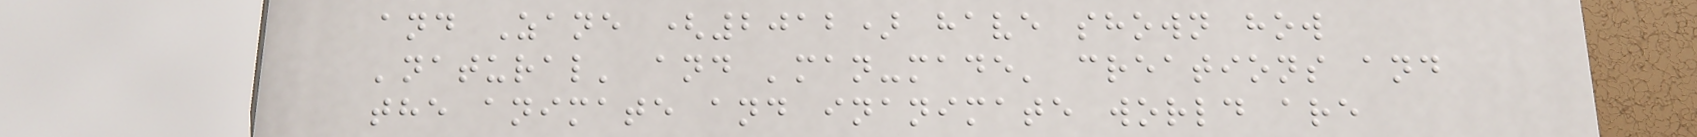and Zane (2012) have shown how
'natural' and 'man-made' creations and
the animate and inanimate world are
